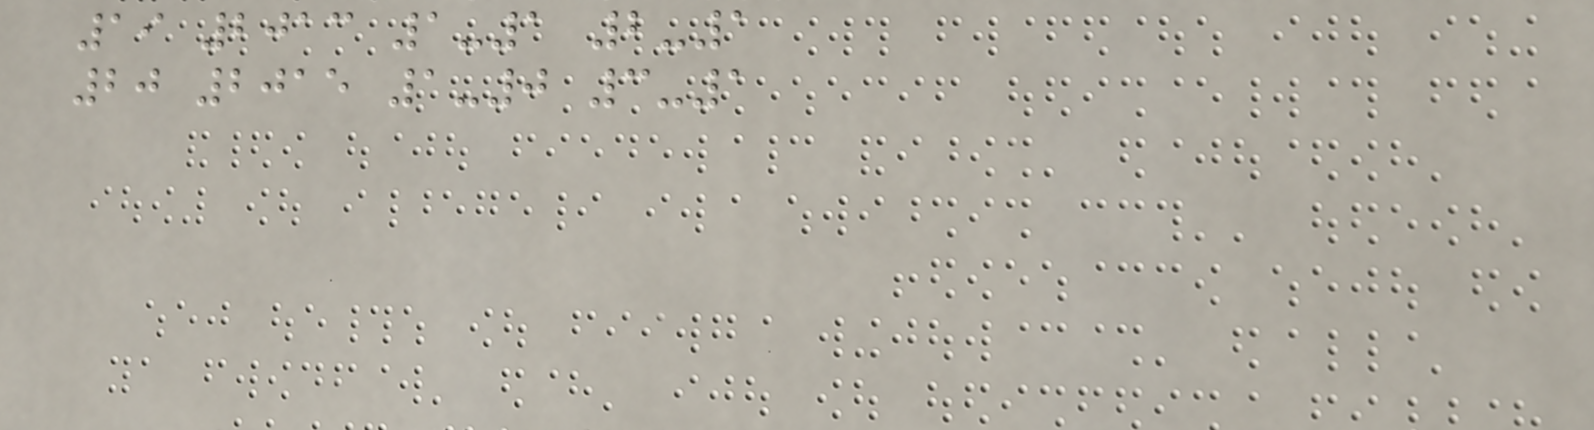19 2013 1-1 2-1
20 2015 1-0 3-1
